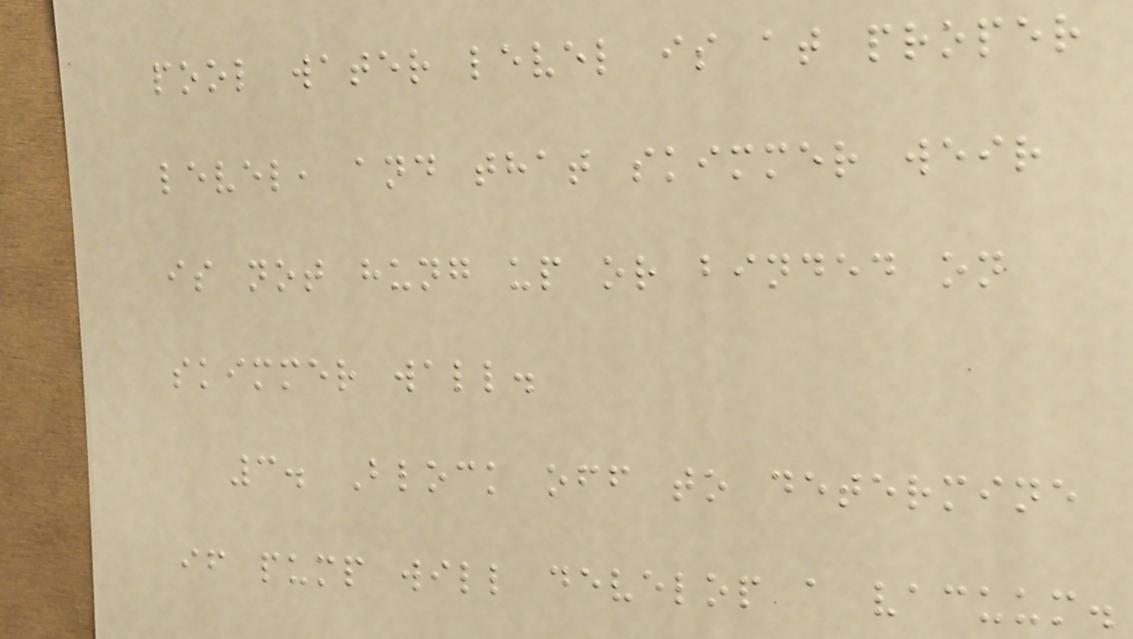pool water level is at proper
level, and that skimmer weir
is not hung up or binded on
skimmer wall.
3. Block off to determine
if pump will develop a vacuum.
